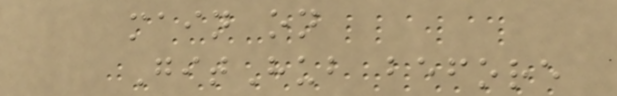main on
GitHub before
